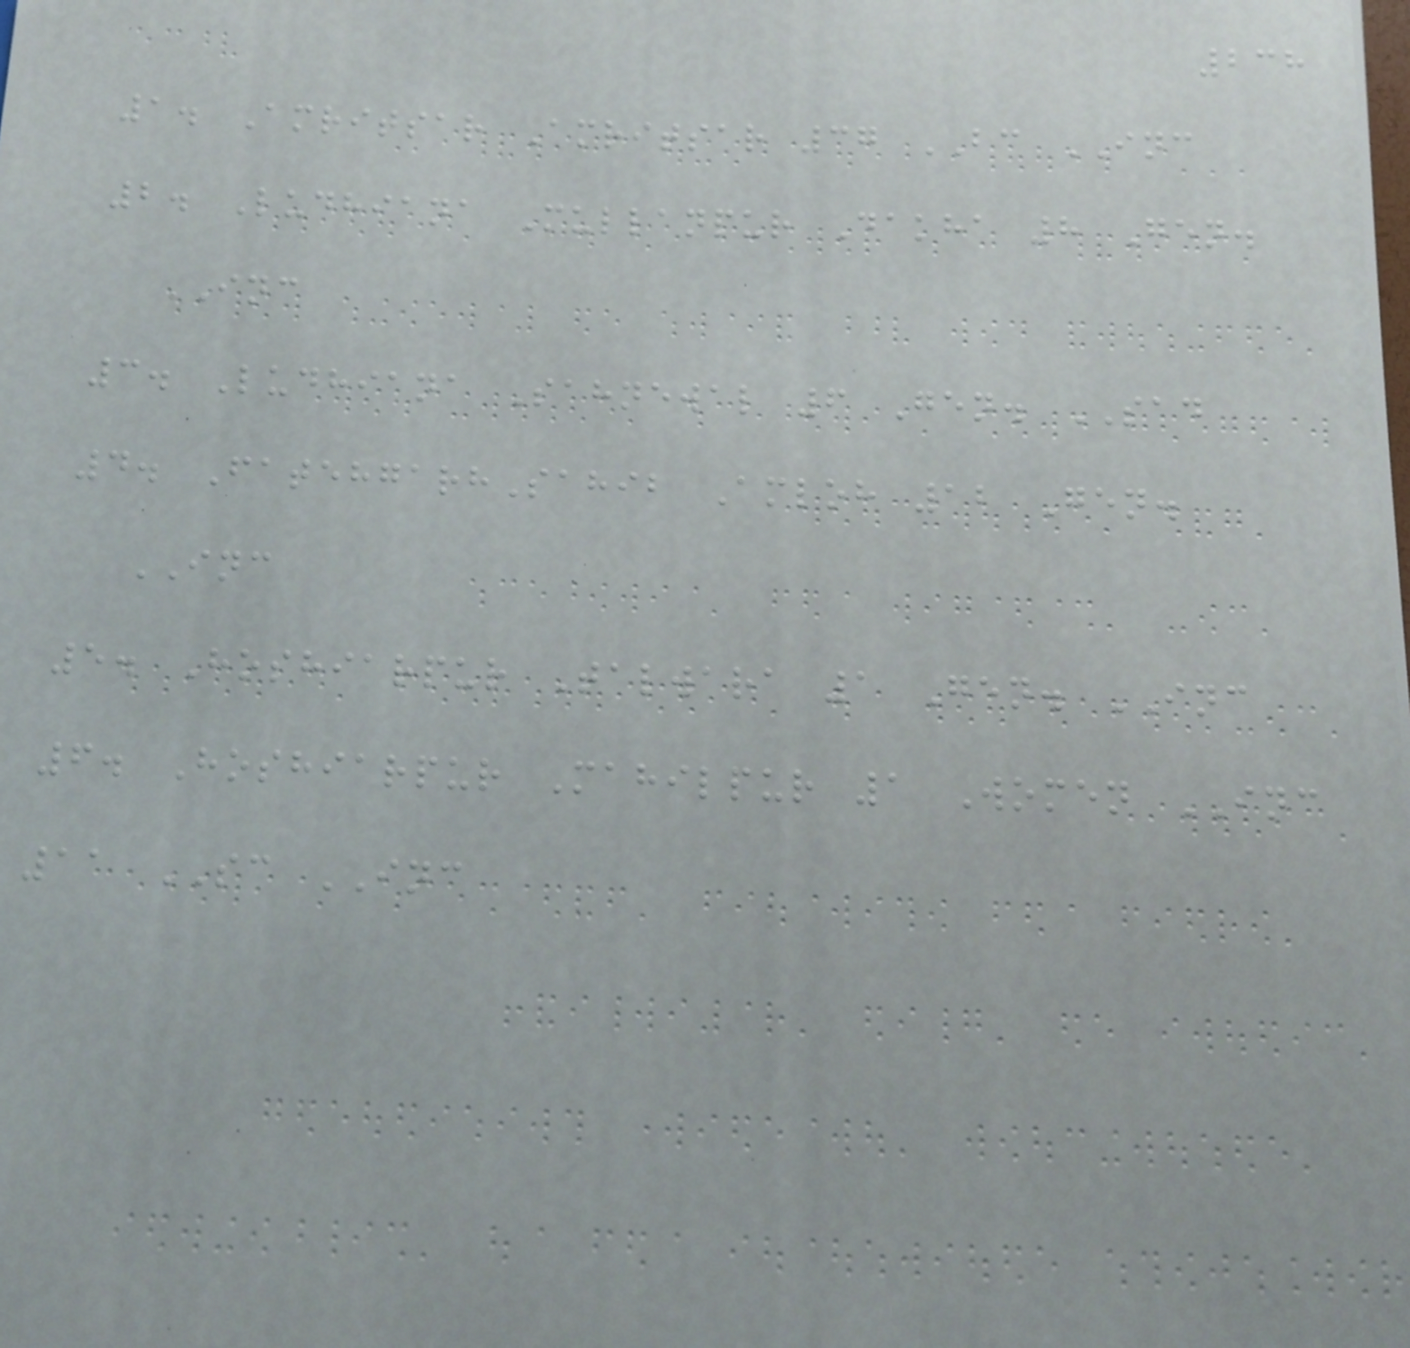238
1. Amritsar Amritsar 37 BC INC
2. Ludhiana Mullanpur Dakha 8 Gen.
INC
3. Ludhiana Sahnewal 6 Gen. SAD
4. FatehgarhSahib Amloh 12 Gen.
INC
5. Hoshiarpur Talwara 1 Gen. INC
6. Hoshiarpur Mahilpur 1 Women INC
11 SC INC
